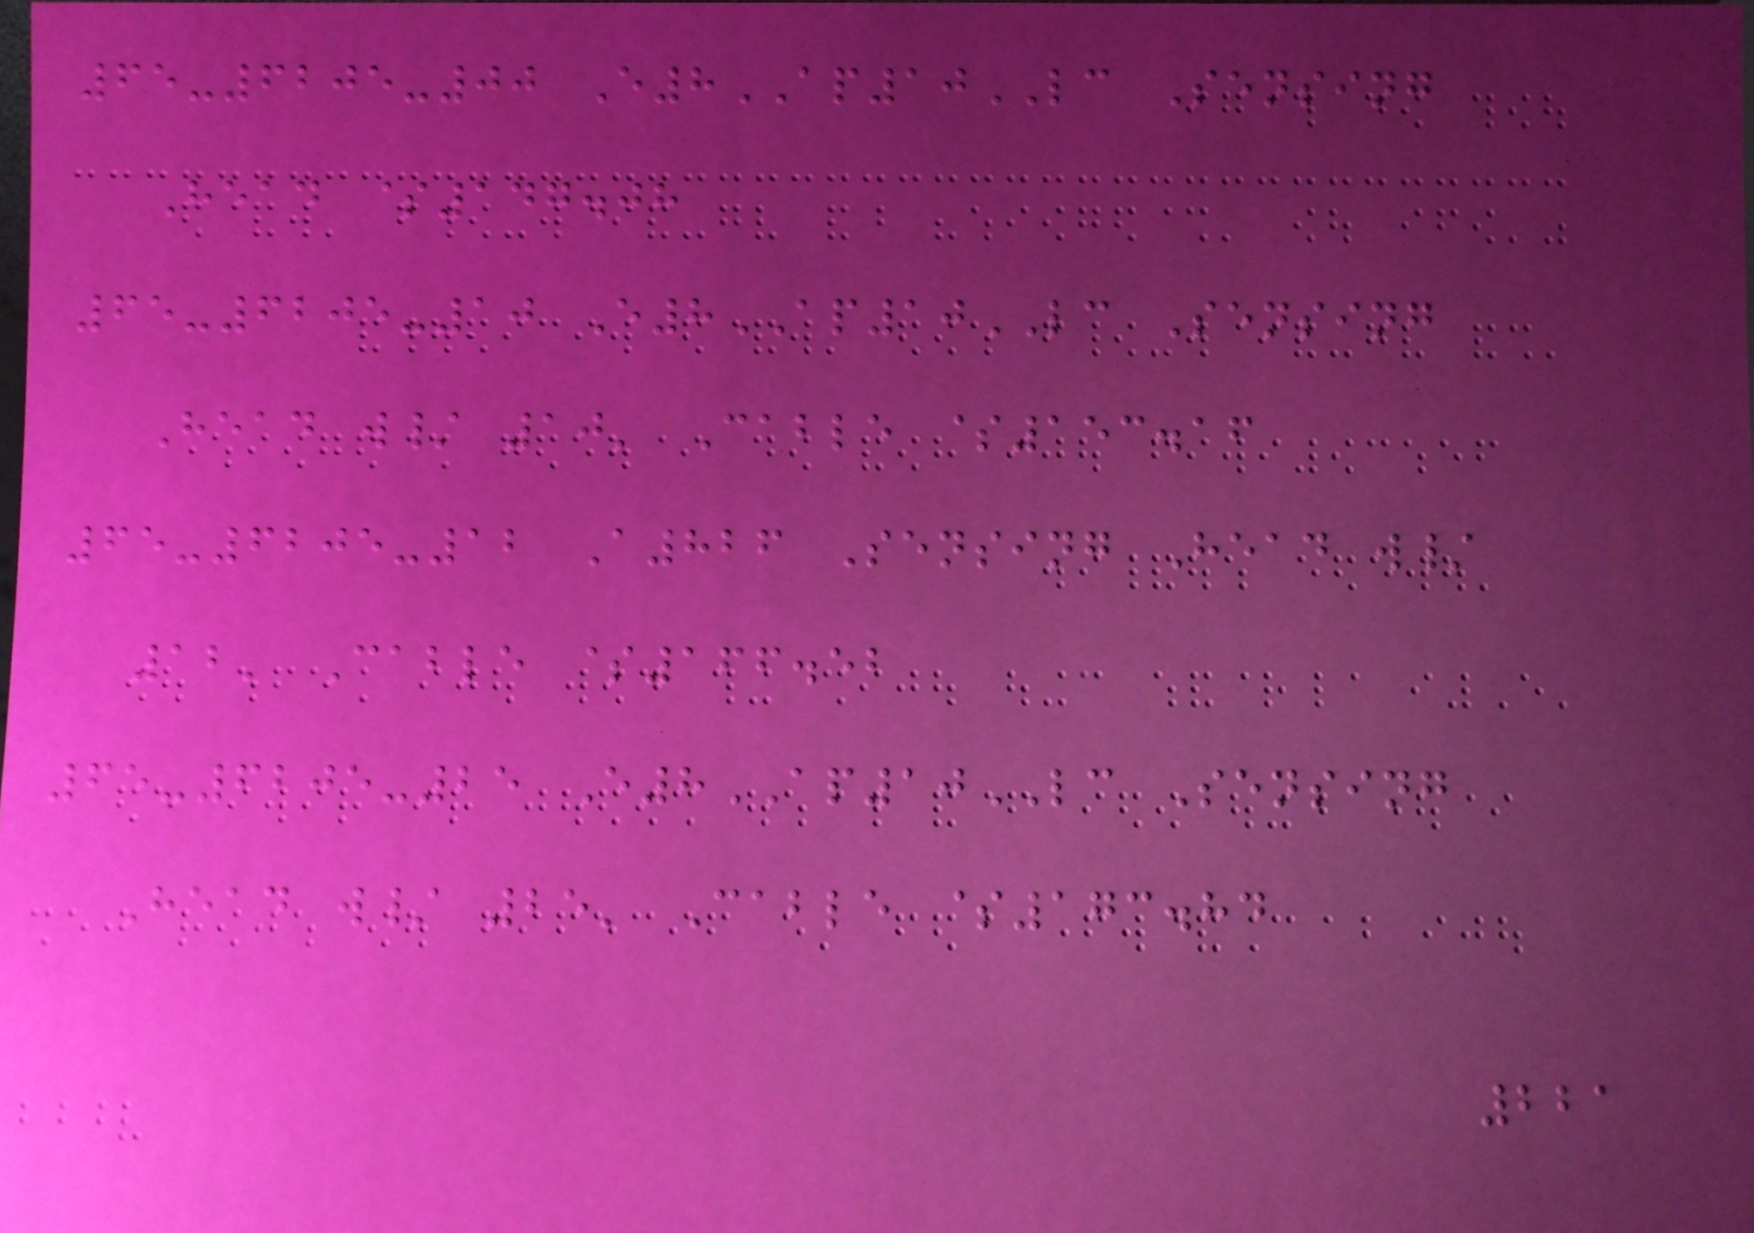65-6205-00 E8AP10LC Sensing
Head $147.08
65-6205-10 E8AP10LC Sensing
Head w/ 10' Cable $153.16
65-6205-12 A826 Sensing Head w/
12' Cable $166.52
65-6205-25 E8AP10LC Sensing
Head w/ 25' Cable $173.84
221
